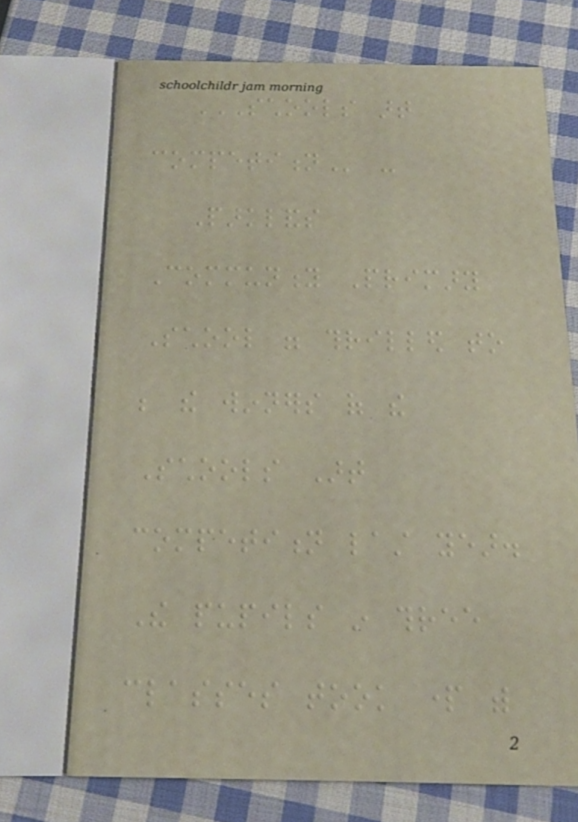SCHOOLS ART
COMPETITION -
Parklands
Community Primary
School were thrilled to
be the winners of the
Schools Art
competition last year.
The pupils in three
classes took part with
